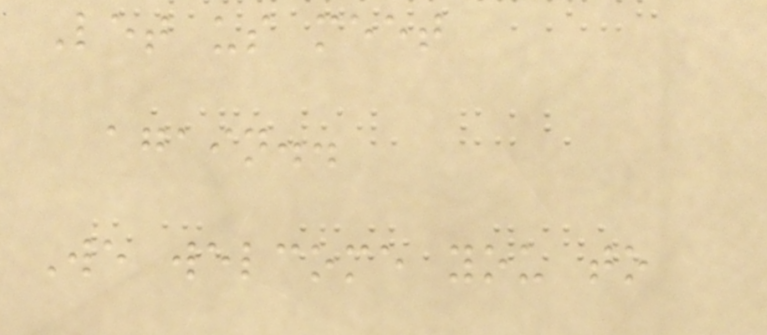Let us meet
again..
We welcome you to
